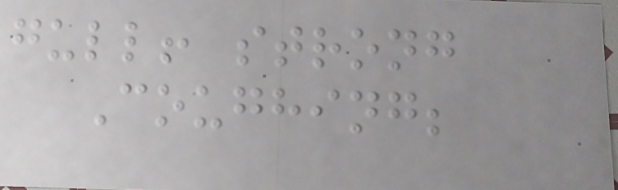gull! strong
Coughing;
